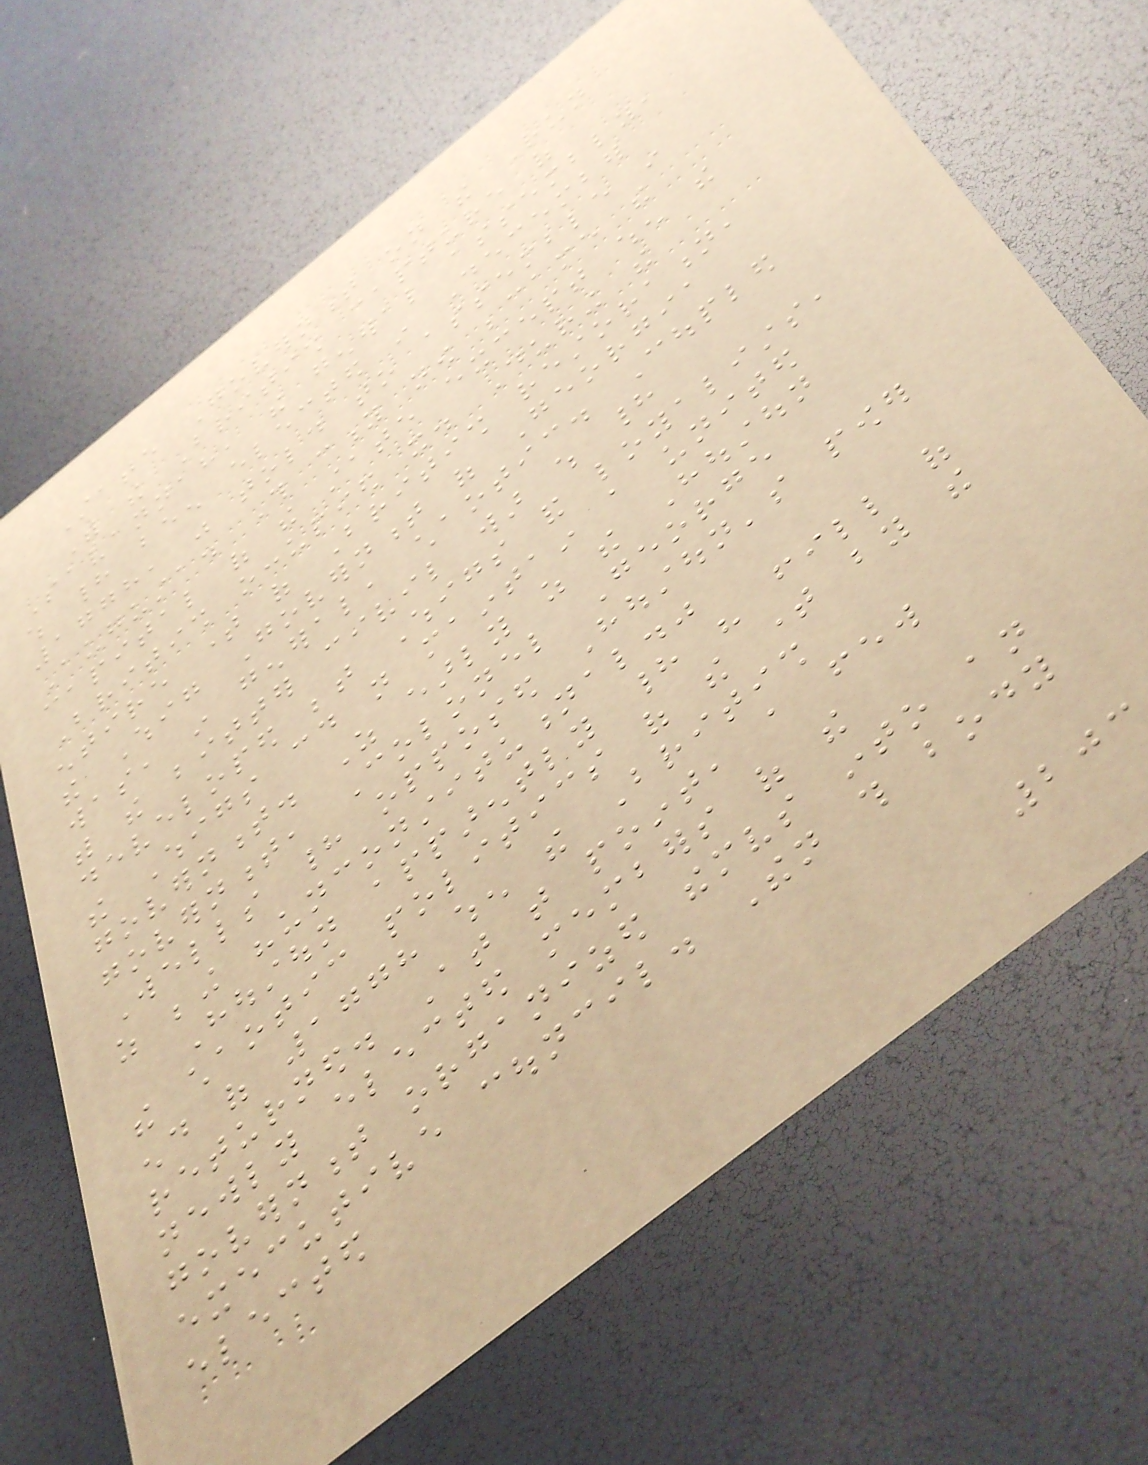State Government on the Run
With the British capture of
Savannah, the general assembly,
which had been elected in December
1778, was told to assemble in
Augusta. This city now became the
capital of the state except when the
British occupied it. During the
entire time of British restoration,
the Whig Government of Georgia
was, in general, chaotic. Coupled
with the bitter civil war which had
developed between Whigs and loyalists,
the Whigs could not maintain a united
government. As early as the Houstoun
government, Colonel George
Wells had opposed Houstoun's power
as being "unconstitutional."
Houstoun apparently had his fill of
the chaotic politics of the time by the
end of 1778 when the British
returned. At that point, a few
newly elected members of the
government organized themselves into an
executive council. Then this body
elected
203
